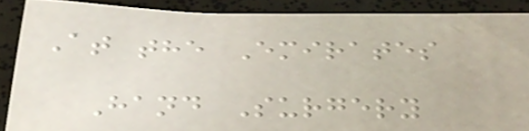At the Emirates
Hand Surgery
